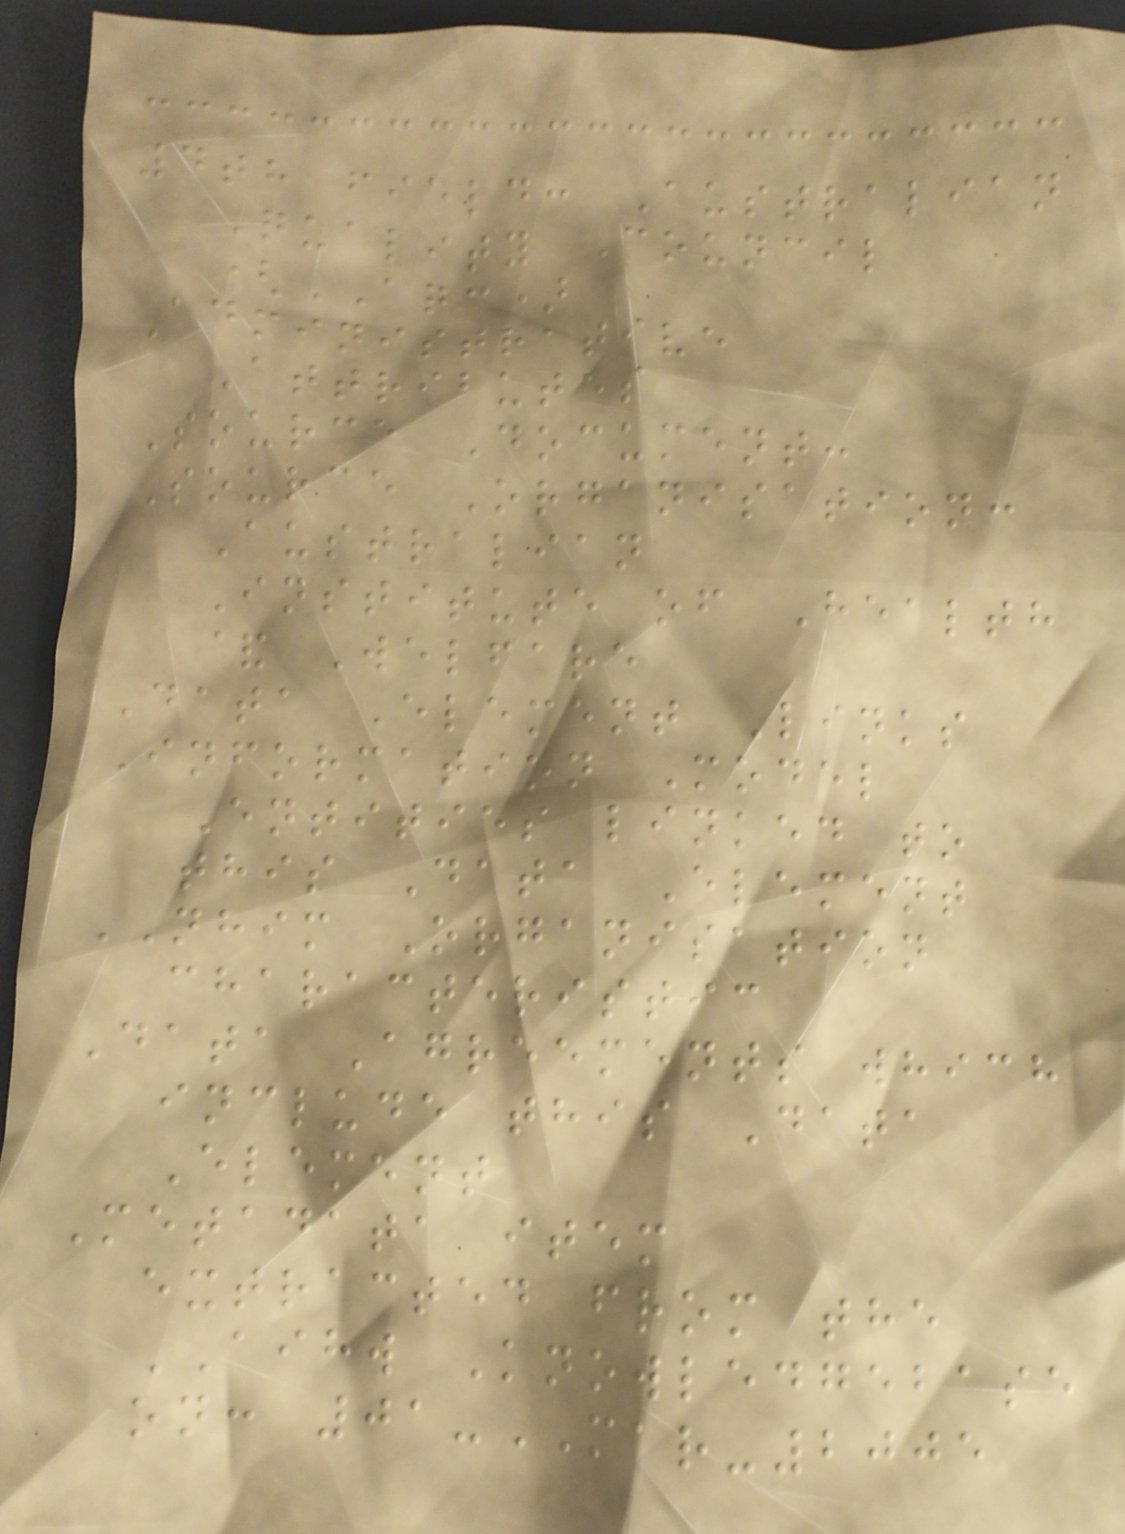4th field: Australian
Quality Council
(AQC)
Administrative
Attributes
Source Document:
Source Organisation:
Australian
Institute of Health
& Welfare
Data Element Links
Information Model
Entities linked to
this Data Element
NHIM Organisation
characteristic
Data Agreements which
include this Data
Element
Metadata item
extracted from the
AIHW Knowledgebase
on: 01-MAR-2005
